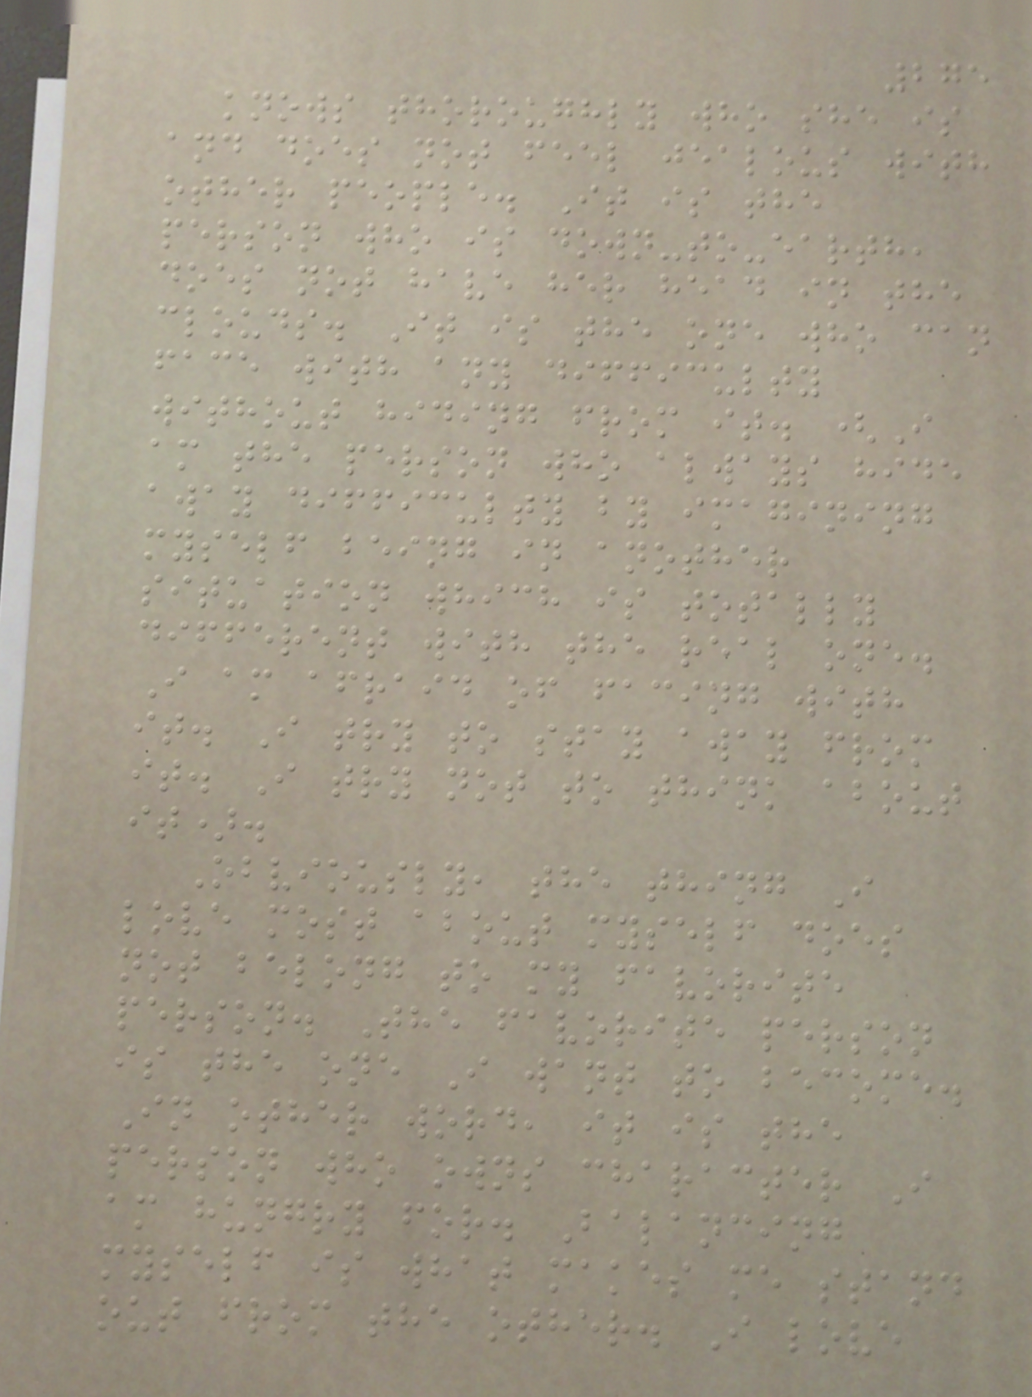275
knows thoroughly who she is
and does not feel jealous with
other people. It is the
person who is down-to-earth,
does not have her head in the
clouds. It is the one who can
face with any difficulty
without hiding from it. (I
am the person who always hide
away difficulty by imagining
myself being in another
situation which is totally
different with the real one.
I am afraid of facing with
it. I try to stay away from
it. I try not to think about
it).
Obviously, the thing I
love most about myself does
not belong to my favorite
person. The favorite person
is the one I want to become.
In other word, it is the
person who owns character I
am hungry for. Balancing
myself is what makes me stand
out from the other. I love
